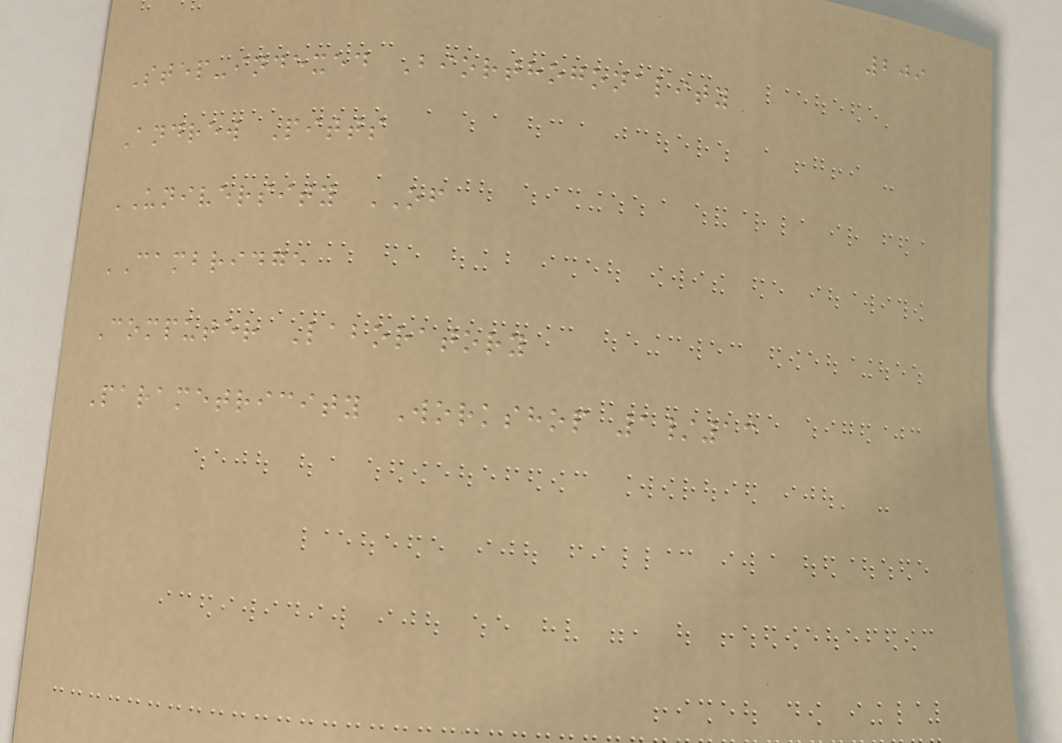209
Step-indexed Biorthogonality
Andrew Pitts
UNIVERSITY OF
CAMBRIDGE
Computer Laboratory
Parametricity Workshop 1/13
